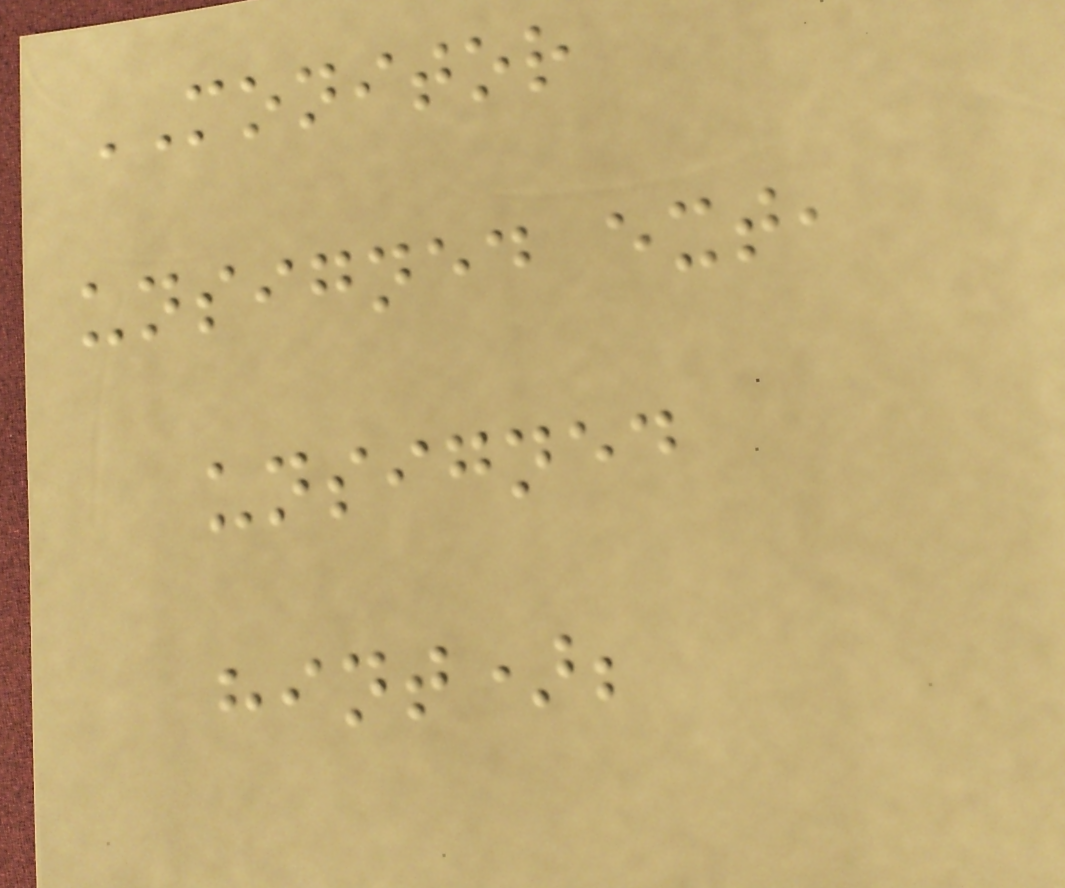MONITOR
unsigned ext,
unsigned
hint);
